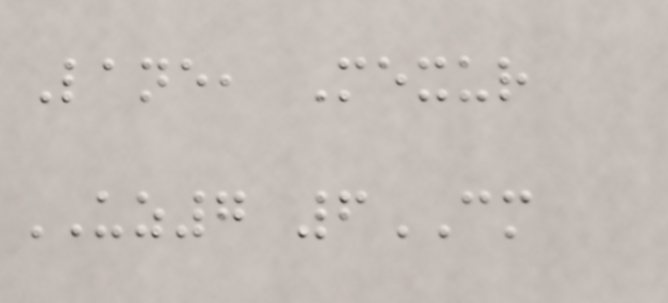Lane, Mexur
UZ7 6CM
